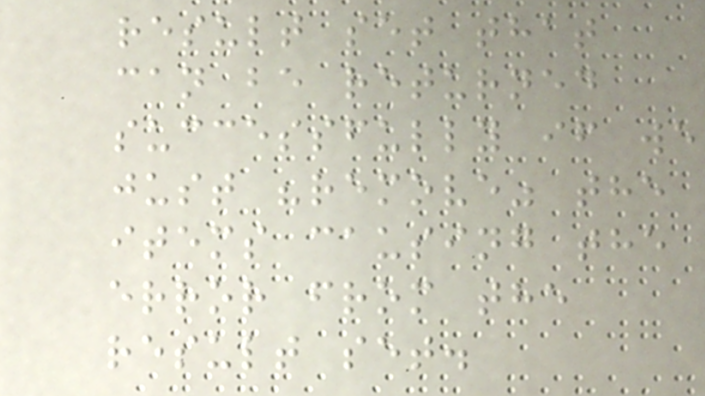result set that
can be returned
successfully if we
just "remove" the
items causing the
error from the
result set.
